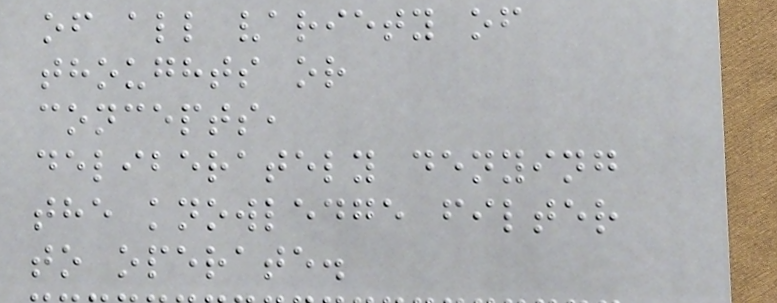of all variety of
thoughts or
concepts,
deliberately denying
the knowledge filter
to operate.
